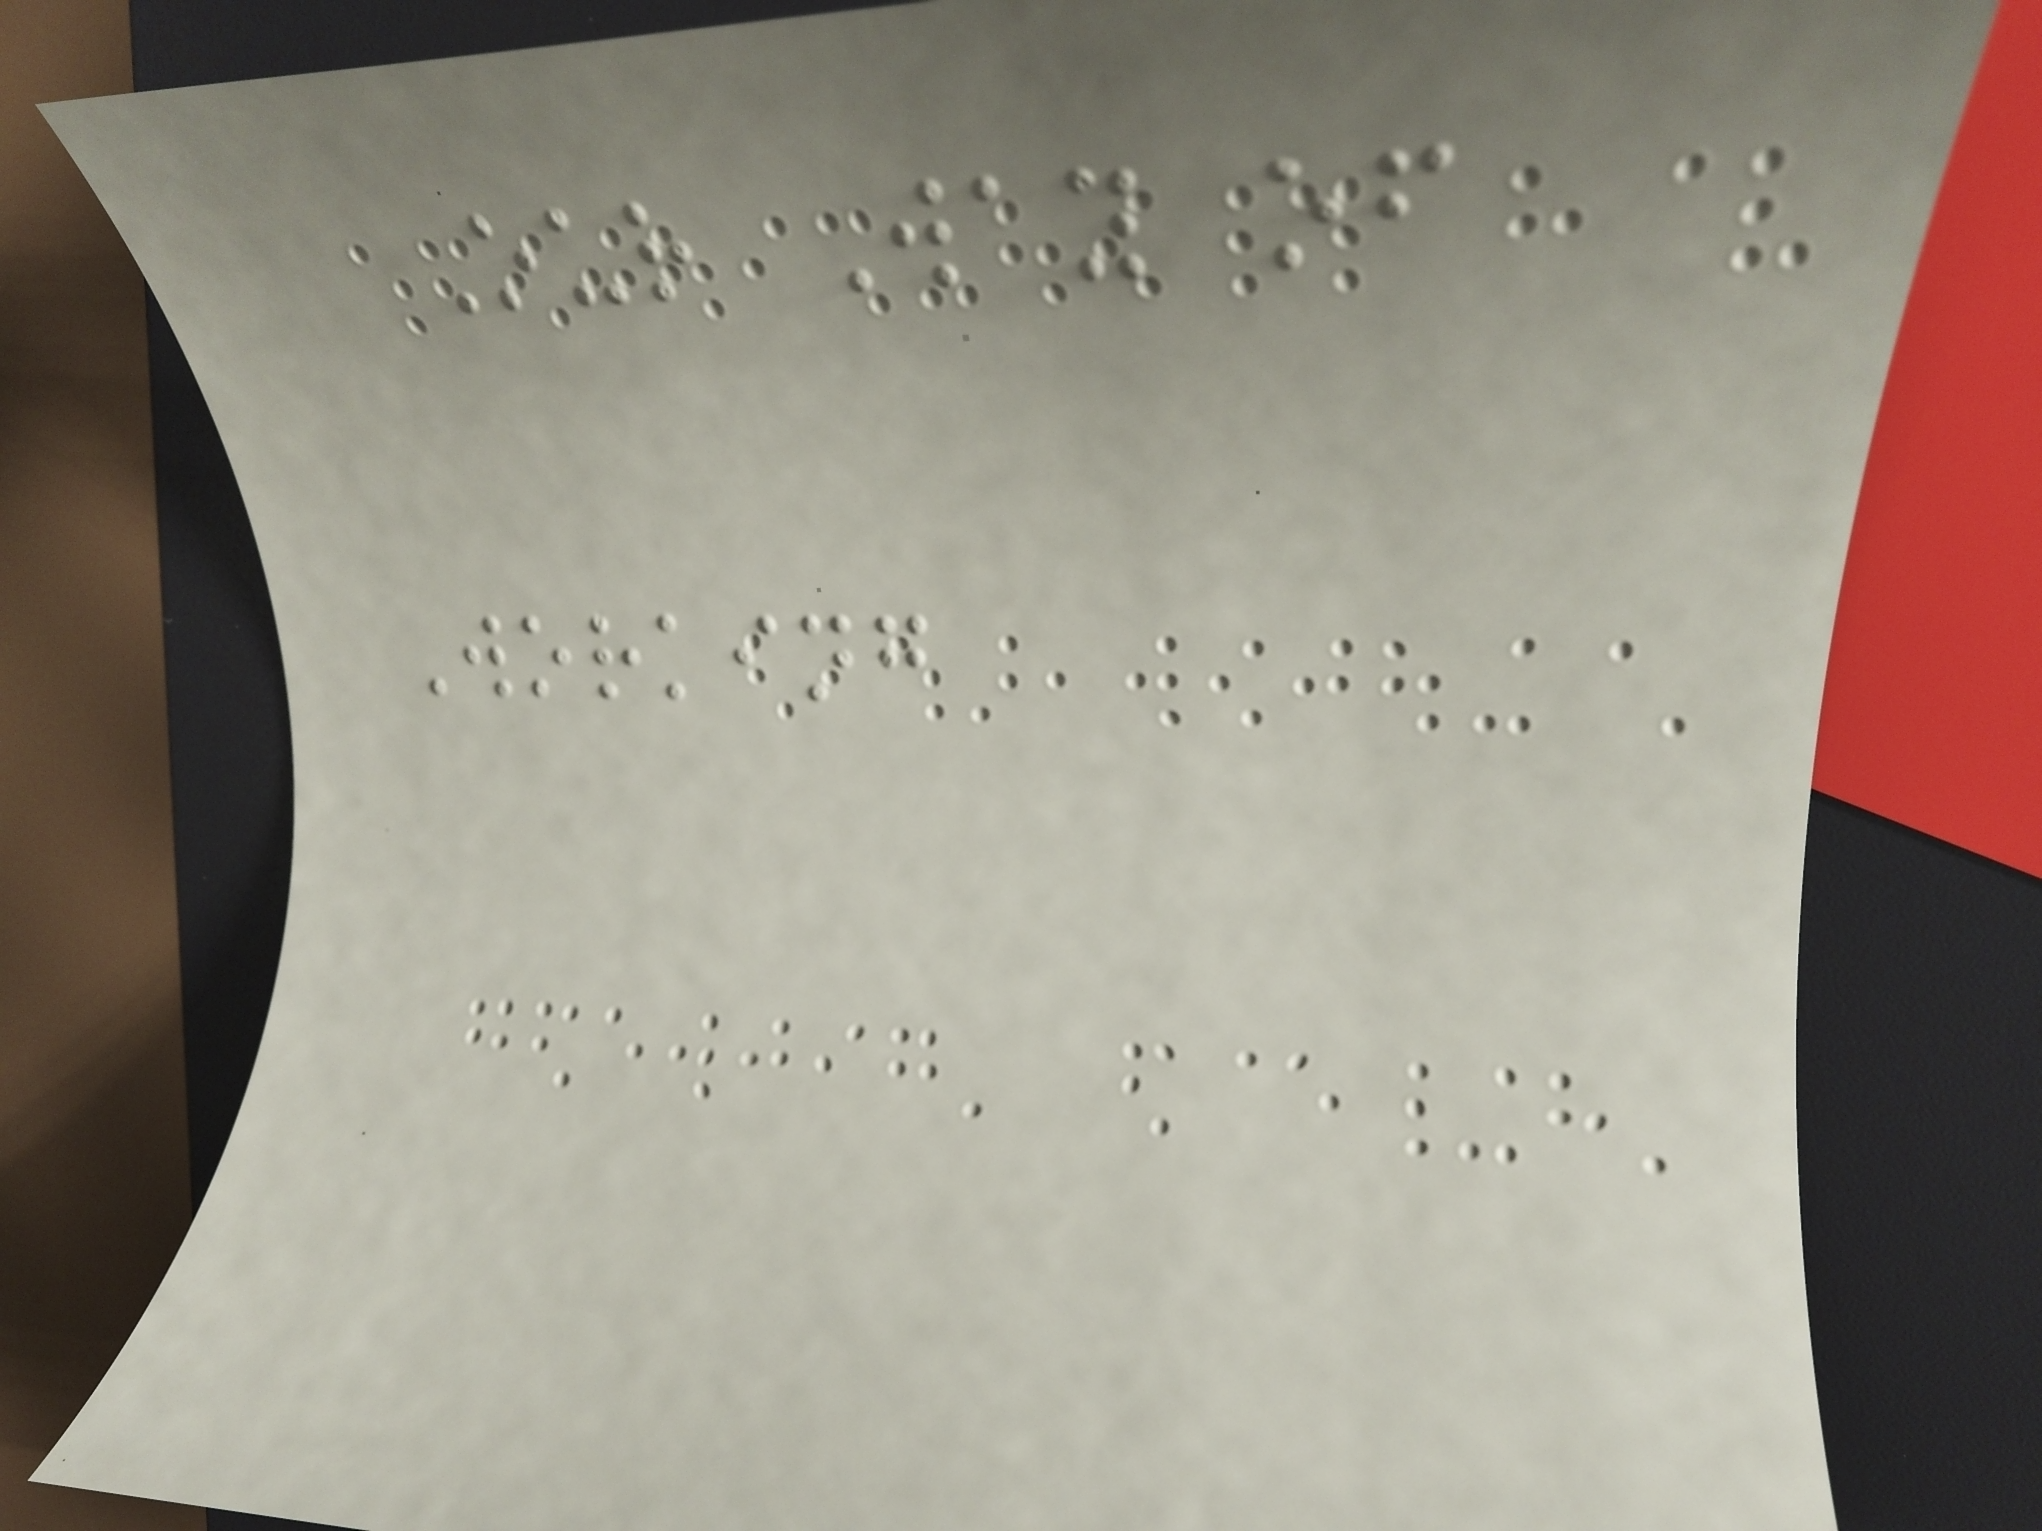Our Way of
Working
